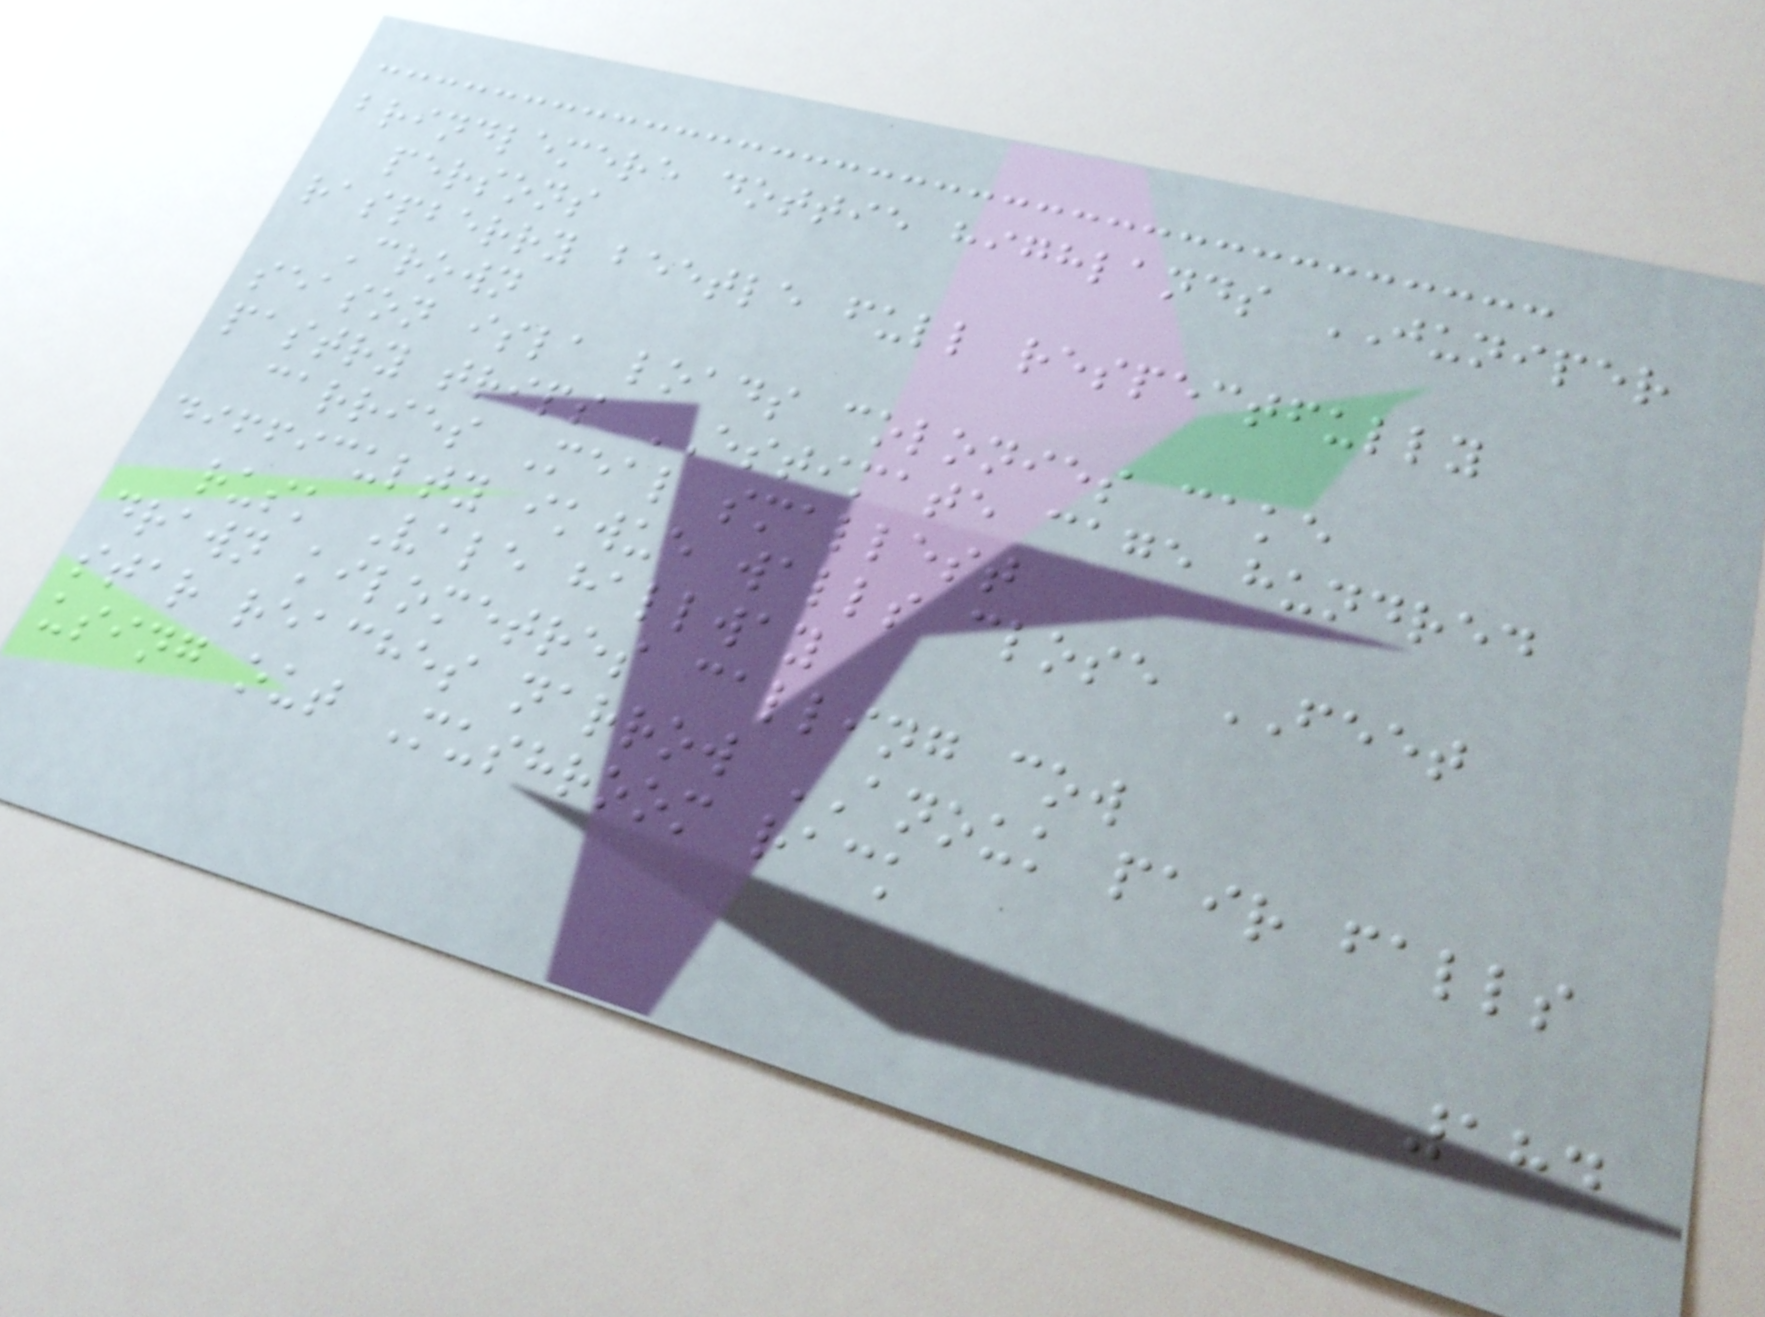brindlemere dottie highlands JUNIPER
persons
raspberry beetle full respectfully
Crown
season isla loads colonies cake
pastry trips ESTIMATE cage hundred
carries Meal smallest
difficulty ikwue walls close FEET
rusk Vale hallway
drawn kilometres calling cow
star reaches narrow ANOUK pair falls
using out Mushroom rack
184
